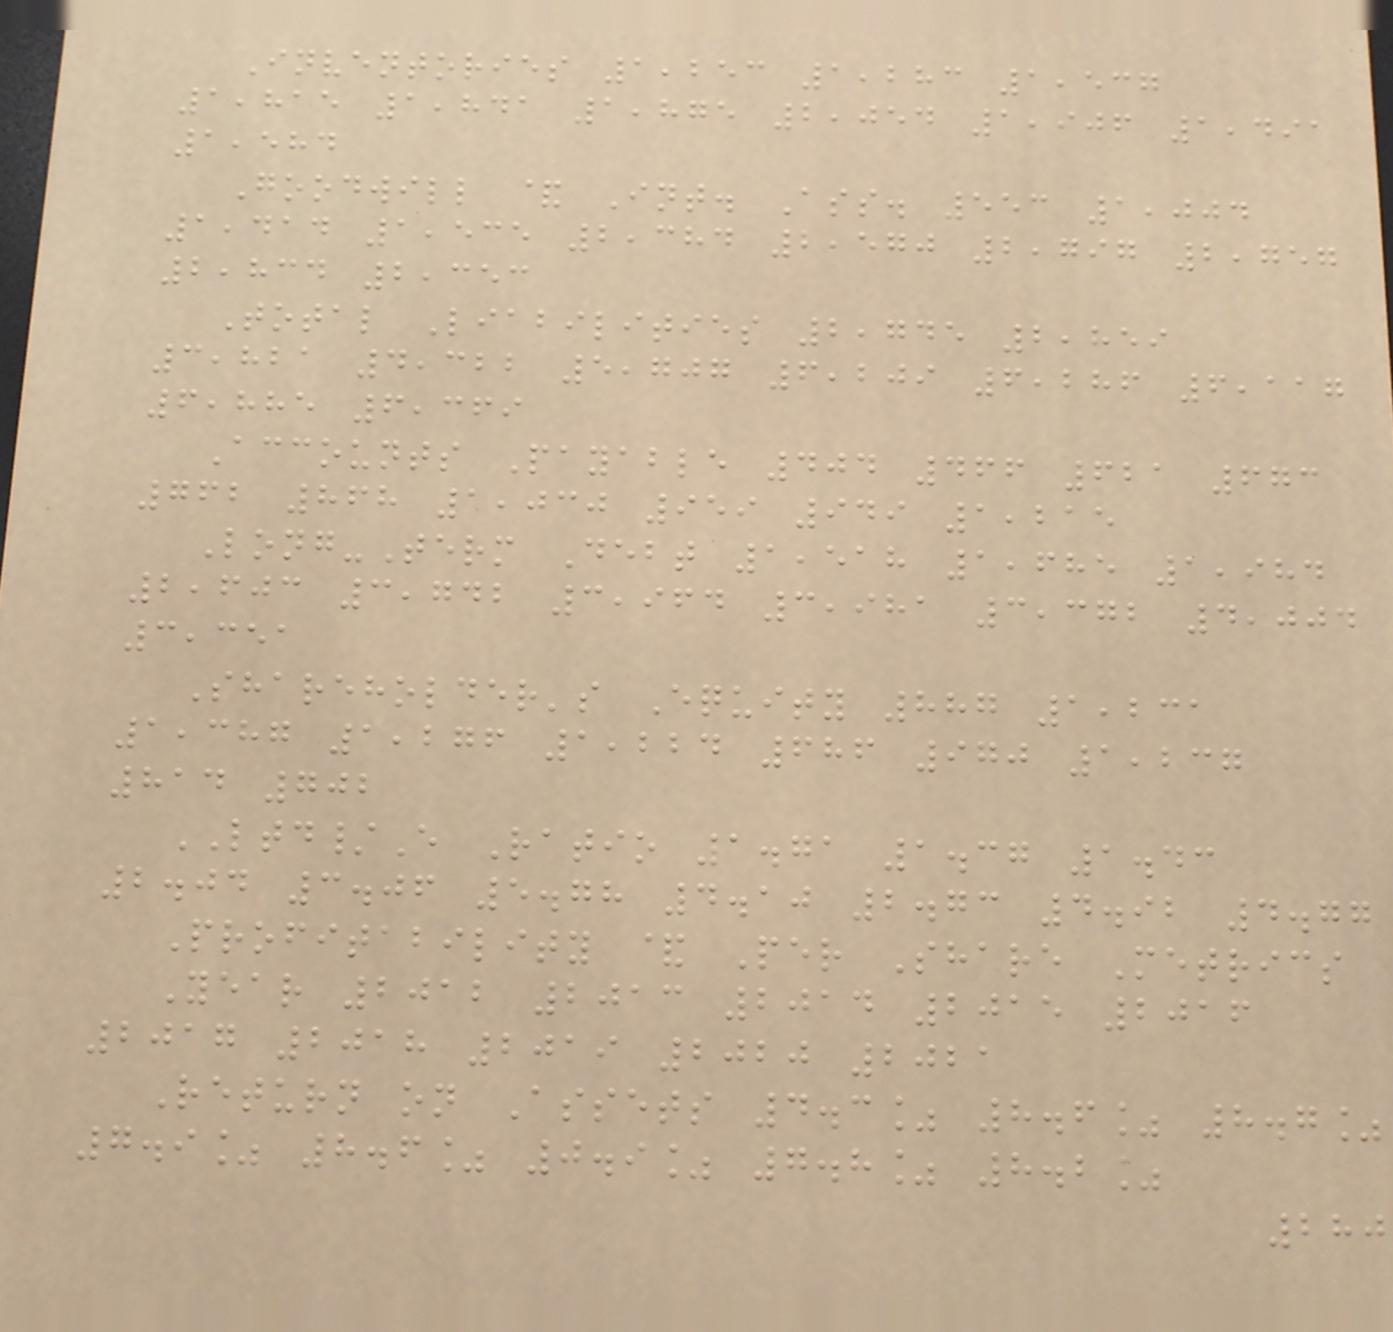Inventories 1,253 1,283 1,537
1,815 1,841 1,875 2,054 1,906 1,491
1,584
Goodwill & Int. Ass. 553 1,004
1,414 1,535 2,384 2,570 2,797 2,757
2,834 2,353
Total Liabilities 2,745 2,859
3,821 4,322 5,707 6,209 6,286 6,117
6,885 6,369
Accounts Payable 404 466 621 673
762 868 1,030 959 949 1,215
Long-Term Debt 1,518 1,685 1,984
2,603 3,742 3,964 3,981 3,372 4,004
3,351
Shareholder's Equity 887 1,231
1,387 1,276 1,224 686 970 1,237
814 702
LTD/E Ratio 1.71 1.37 1.43
2.04 3.06 5.78 4.10 2.73 4.92 4.77
Profitability & Per Share Metrics
Year 2012 2013 2014 2015 2016
2017 2018 2019 2020 2021
Return on Assets 4.3% 8.6% 8.7%
7.9% 8.6% 0.9% 7.8% 8.2%
280
